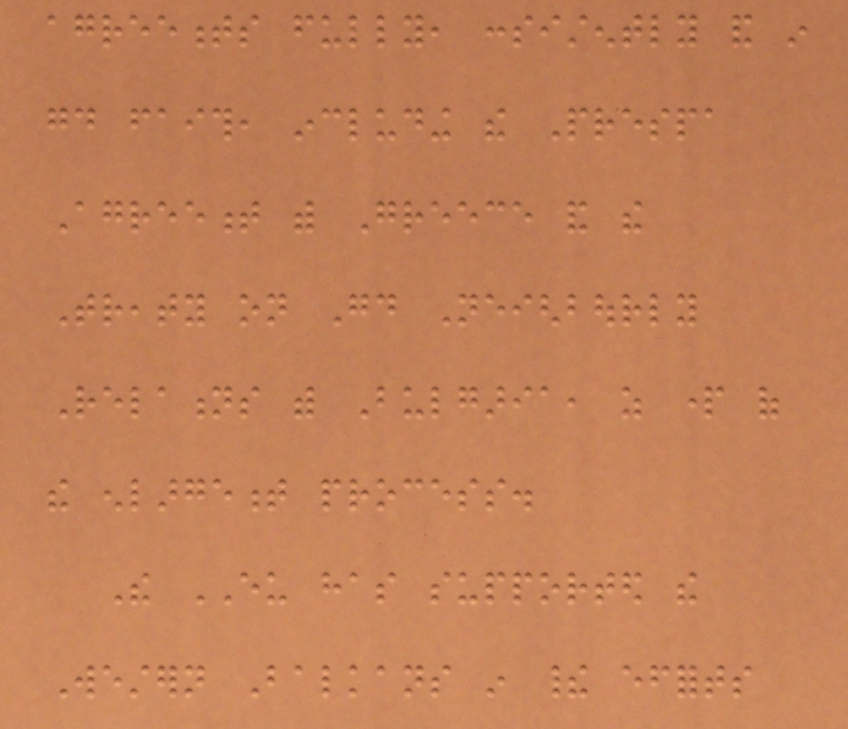agreements fully, consistently and in
good faith, including the Prespa
Agreement with Greece and the
Treaty on Good Neighbourly
Relations with Bulgaria, as part of
the enlargement process.
The EU has supported the
Western Balkans in their efforts
